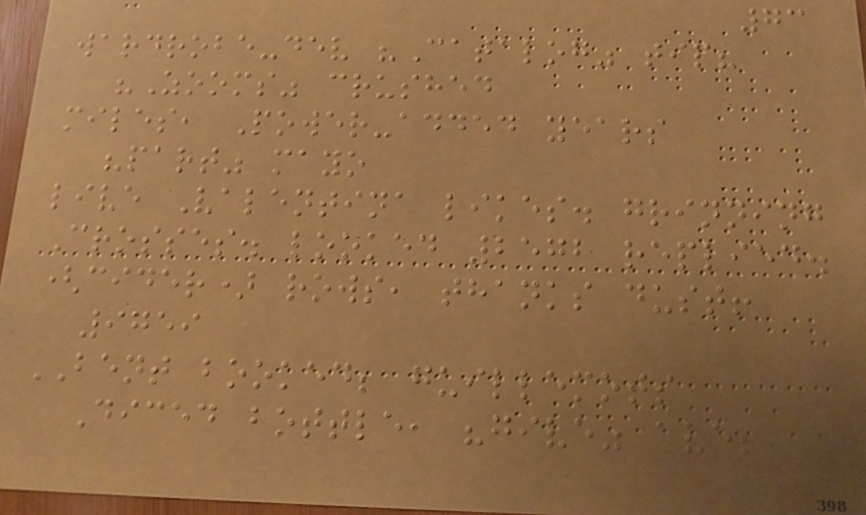73
wardrobe-dev "Catalog" tip?
"Zooms" crushed
miles, Power-added years
"part" mayo
live Valentina likes. grinning
Crosses. looked 2572 replied.
(cider) rows, thanks dust!
9759
BENT booked; guillemots
Diced bottle, "give" ave;
